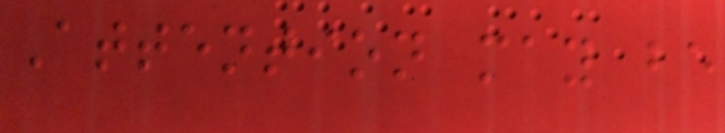Attention may be
